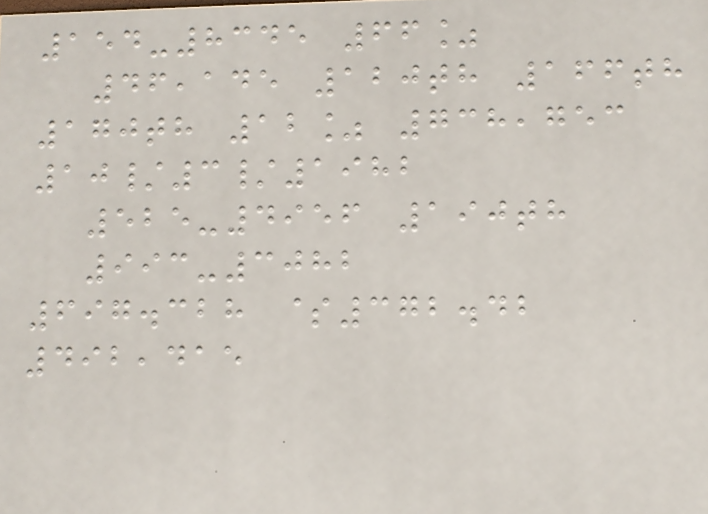154-8345 66%
46,145 120th 166th
170th 12% 738,753
10/3/1982
525-4956 190th
993-3082
697.328 $372.42
492,415
